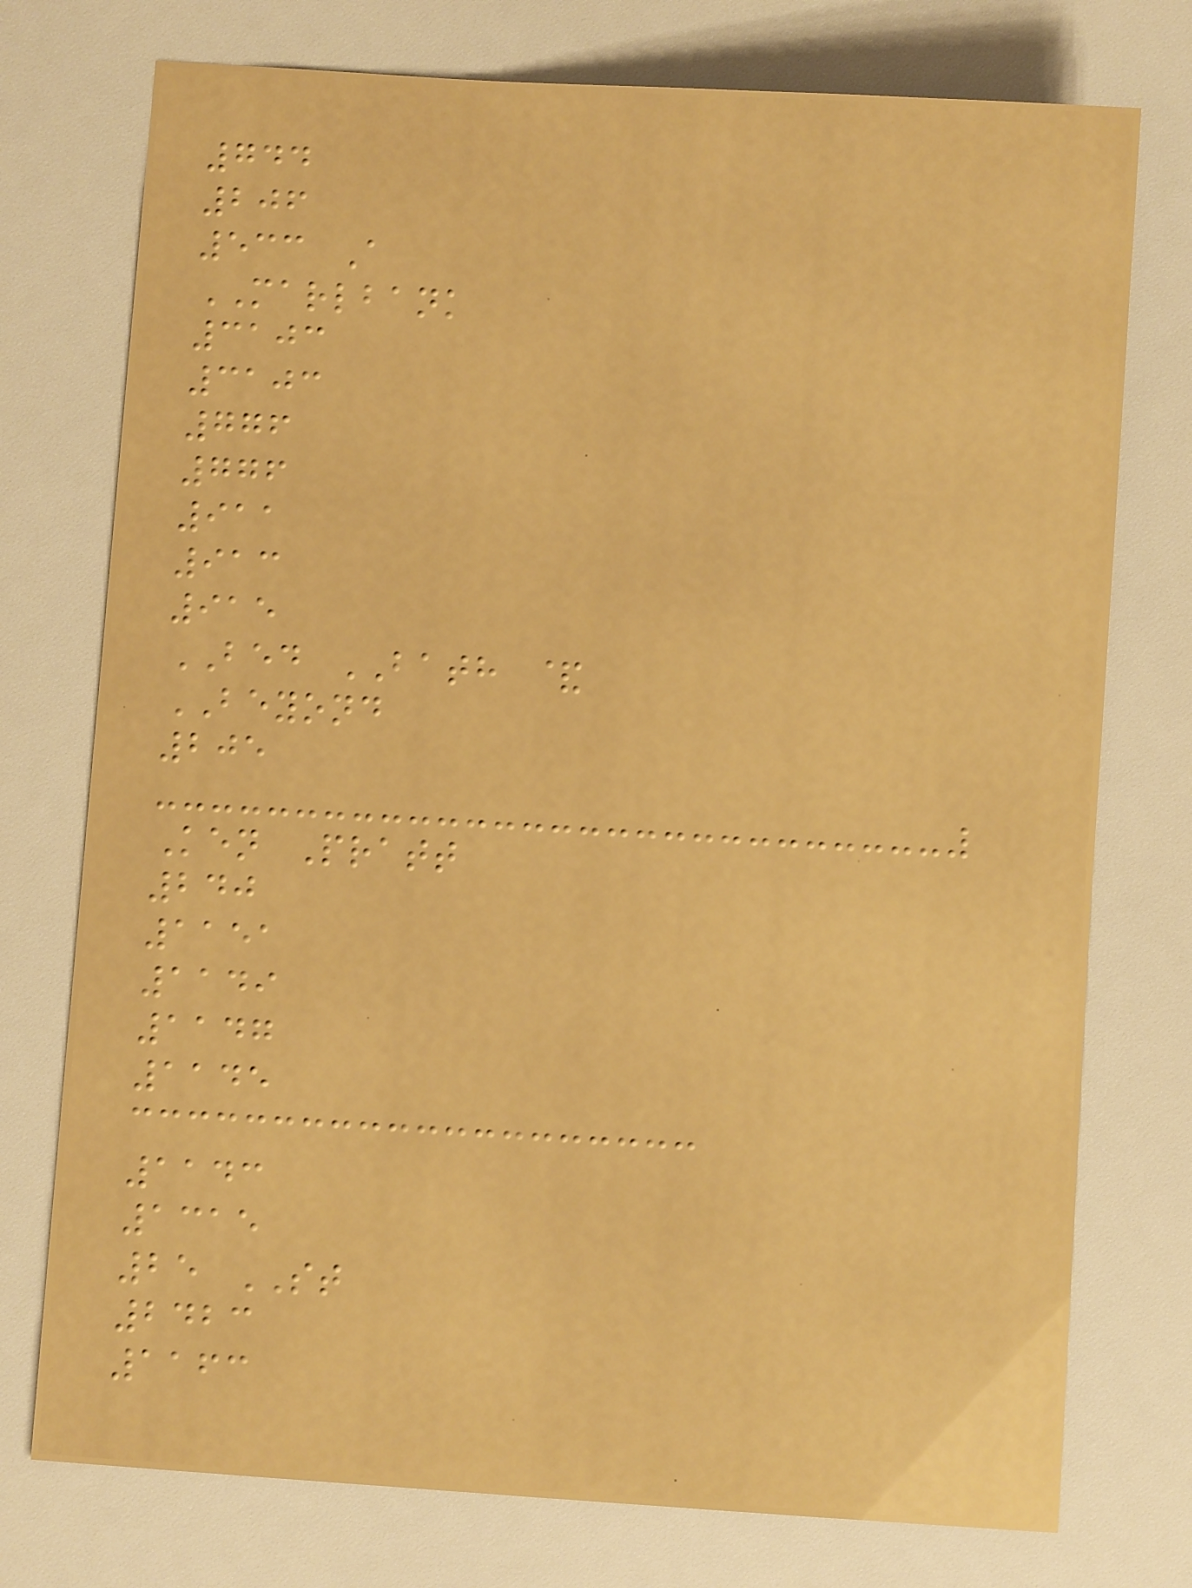744
206
533 A
MARLBANK
3103
3103
776
776
911
913
915
BED BATH &
BEYOND
205
Ken Pratt
240
1151
1149
1147
1145
1143
1315
25 ST
2423
1163
